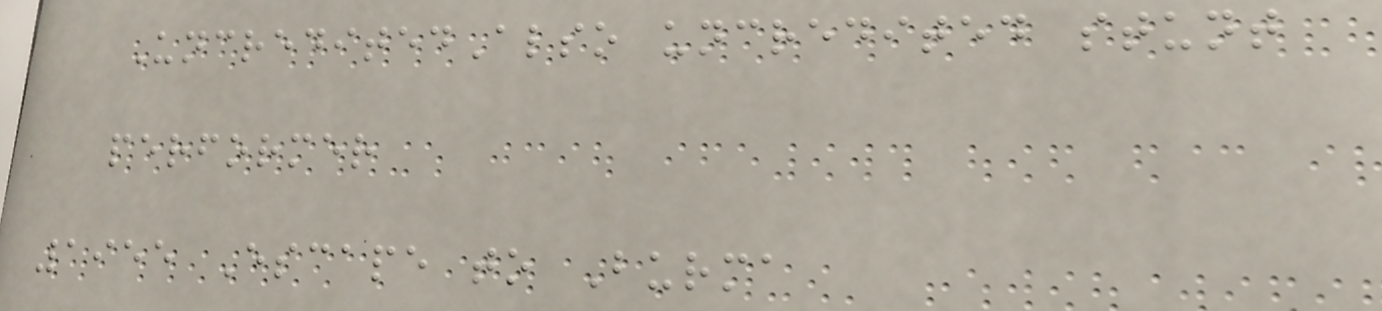UncreditedAlso uncredited stunt
performer
1955 Escape to Burma
